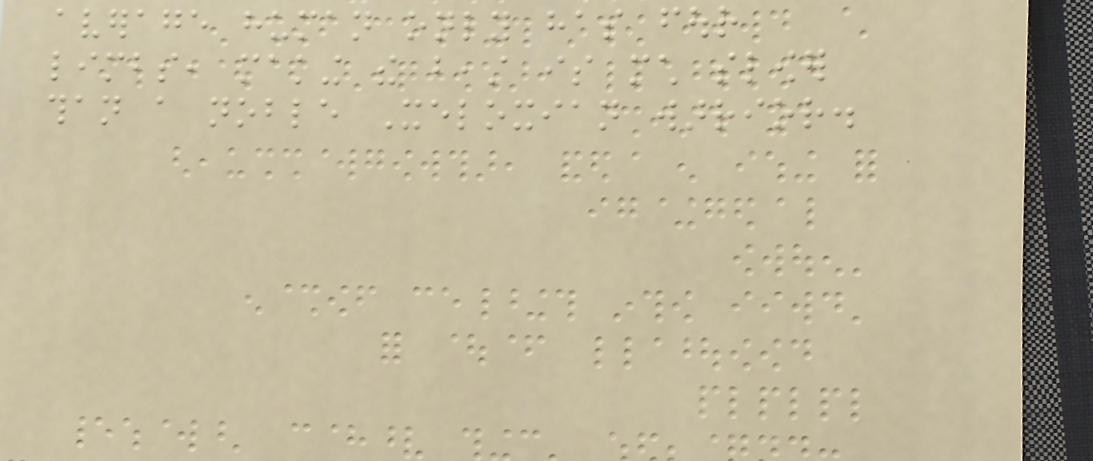average human only has four
limbs, making the beast is much slower
than a noble Xeloxian warrior.
